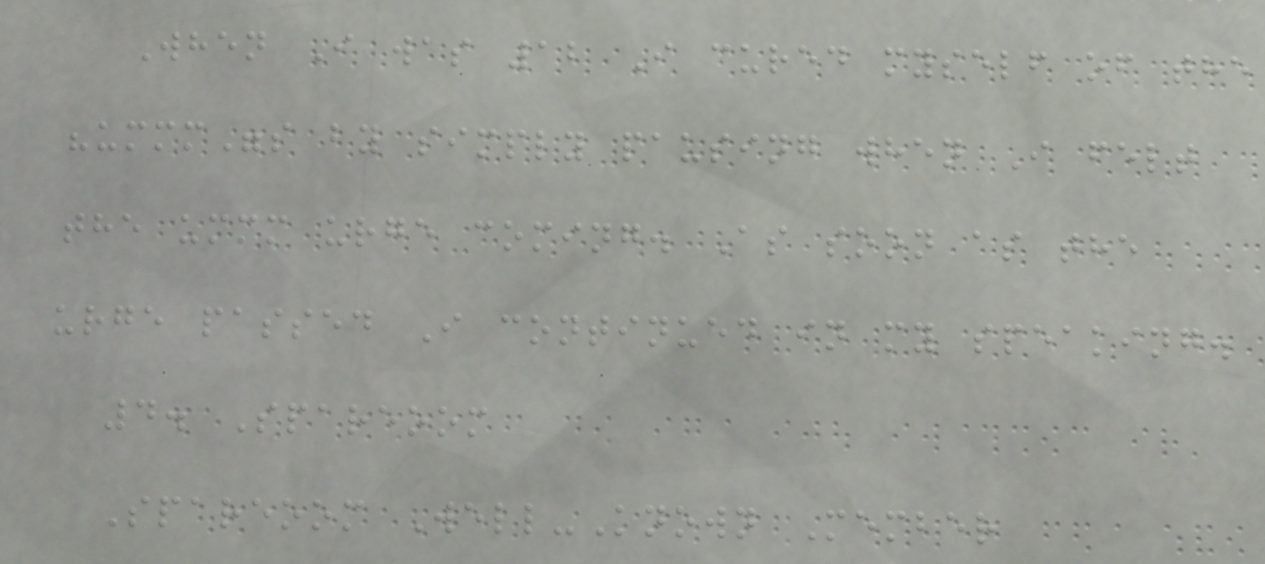When I was 12 I cured myself of the
"ummm"s by simply pausing when I felt
the ummm urge coming. As soon as the
urge passed I continued in my speaking.
4. Spareoom
Spareoom Well-Known Member
